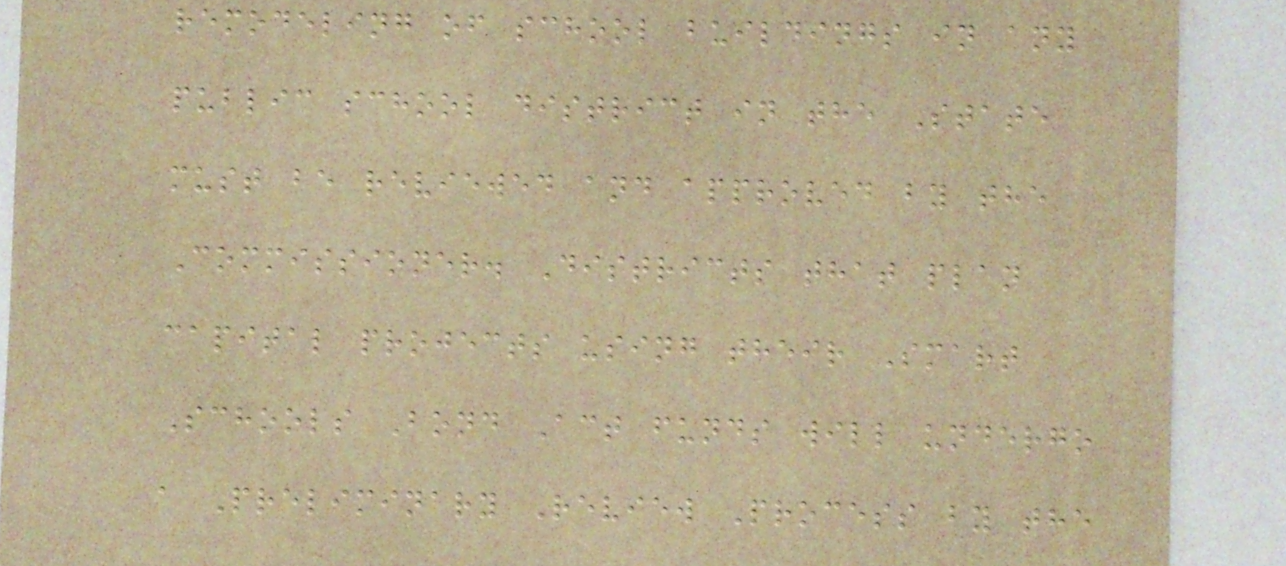remodeling of school buildings in any
public school district in the State
must be reviewed and approved by the
Commissioner. Districts that plan
capital projects using their Smart
Schools Bond Act funds will undergo
a Preliminary Review Process by the
